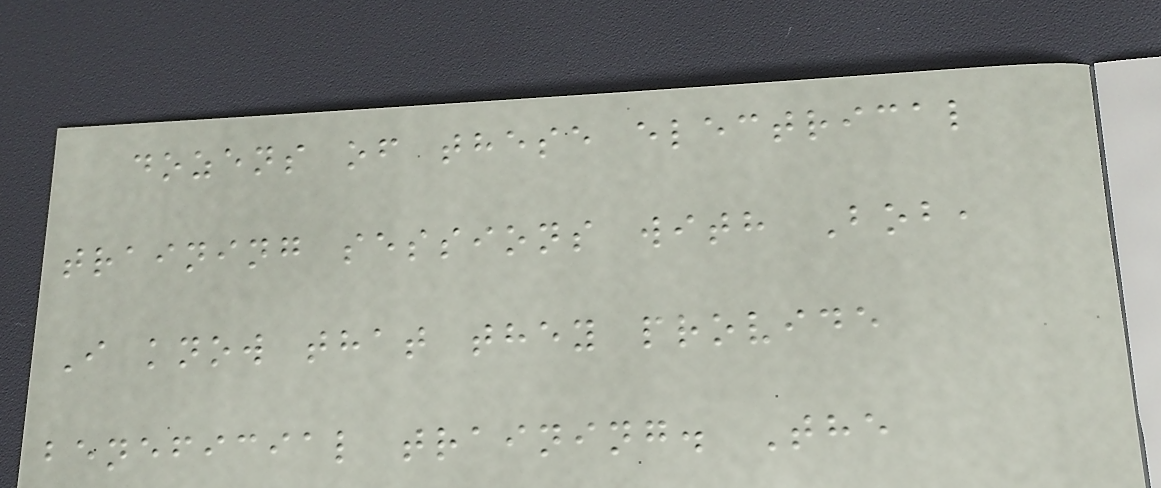dozens of these electrical
training sessions with Bob,
I know that they provide
beneficial training. The
